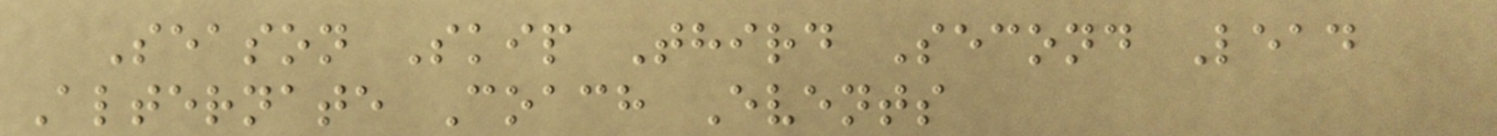Season Skip Third Second Lead
Alternate Coach Events
